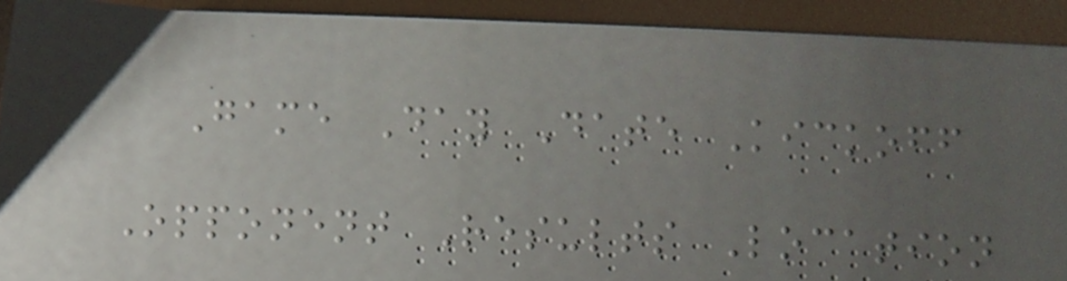Game Day Date Kickoff
Opponent Results Location
